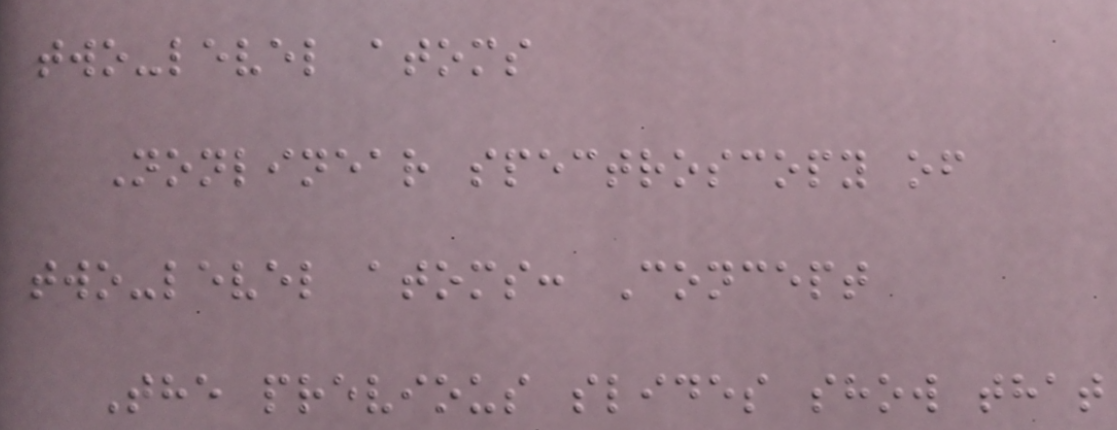two-level atoms
Nonlinear spectroscopy of
two-level atoms: Concept
The previous slides show that
